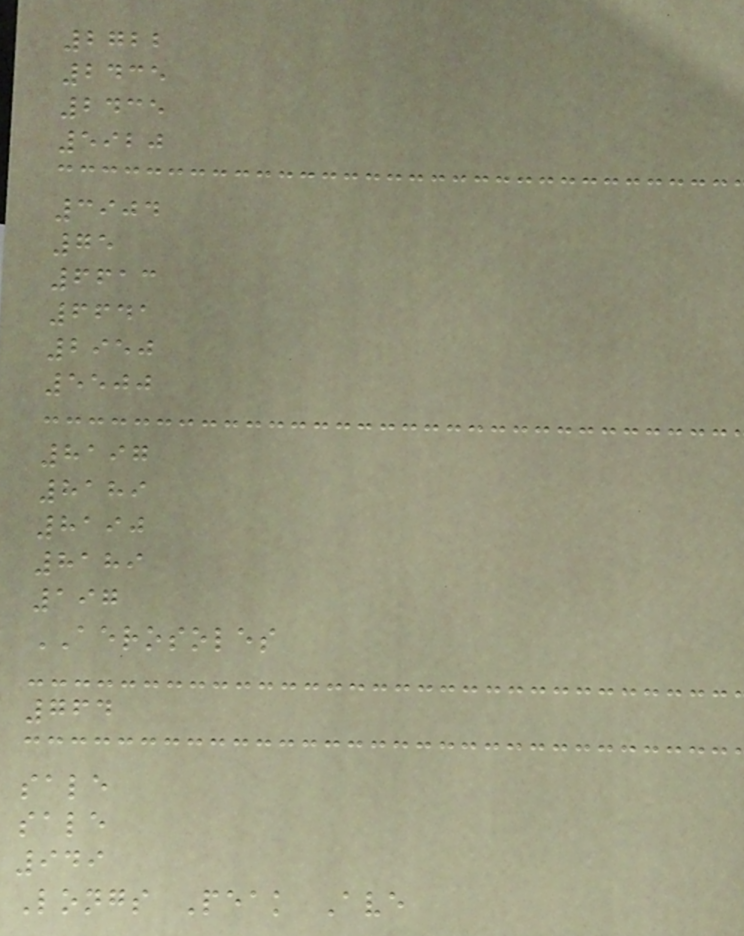2722
2435
2435
5920
3904
75
6613
6641
2950
5500
8197
8189
8190
8189
197
AEROSOLES
764
sale
sale
949
Longs Peak Ave
